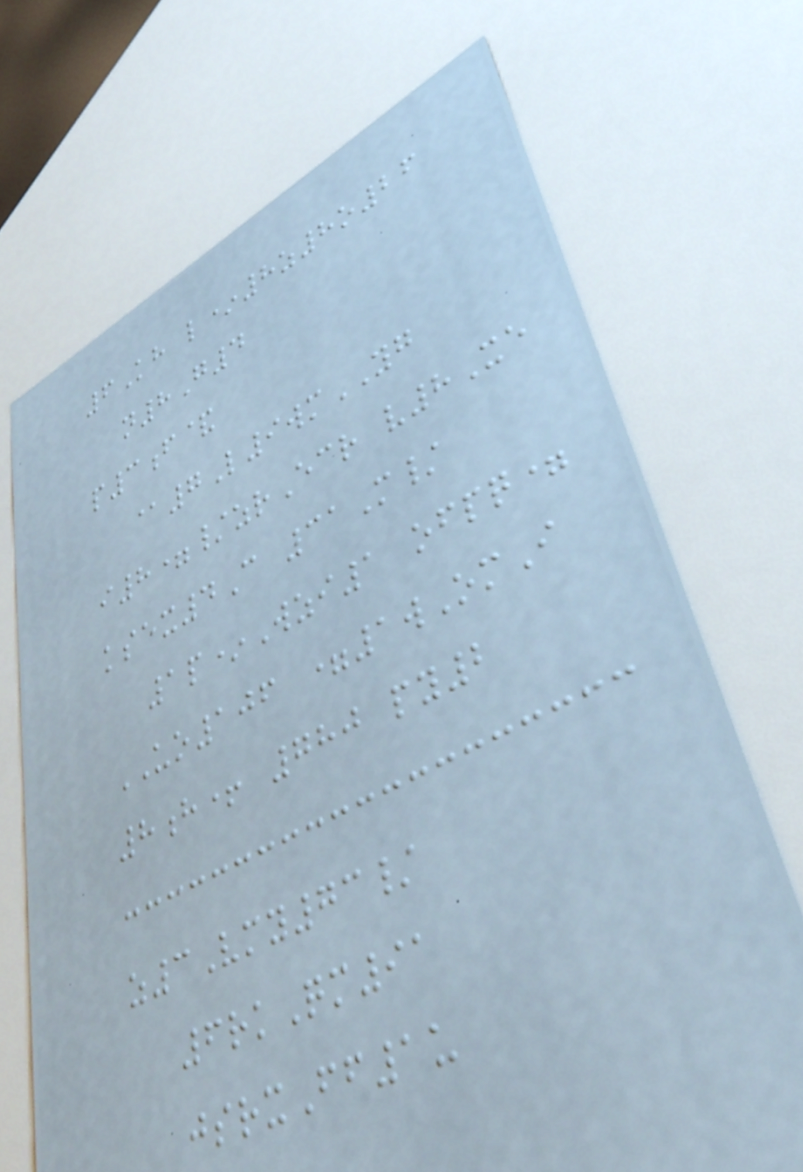6Kh l*8z8o26
n8G4
p3f&
@7L9wmYG
i8=/zrEcr v8Xe
ksex4C 31M/
1p*Wzi1 ofpq=
UO106 =1wOmI
8h+ 780 py2
z3Vmy73/
6rkQm91
jsrxFf1u
